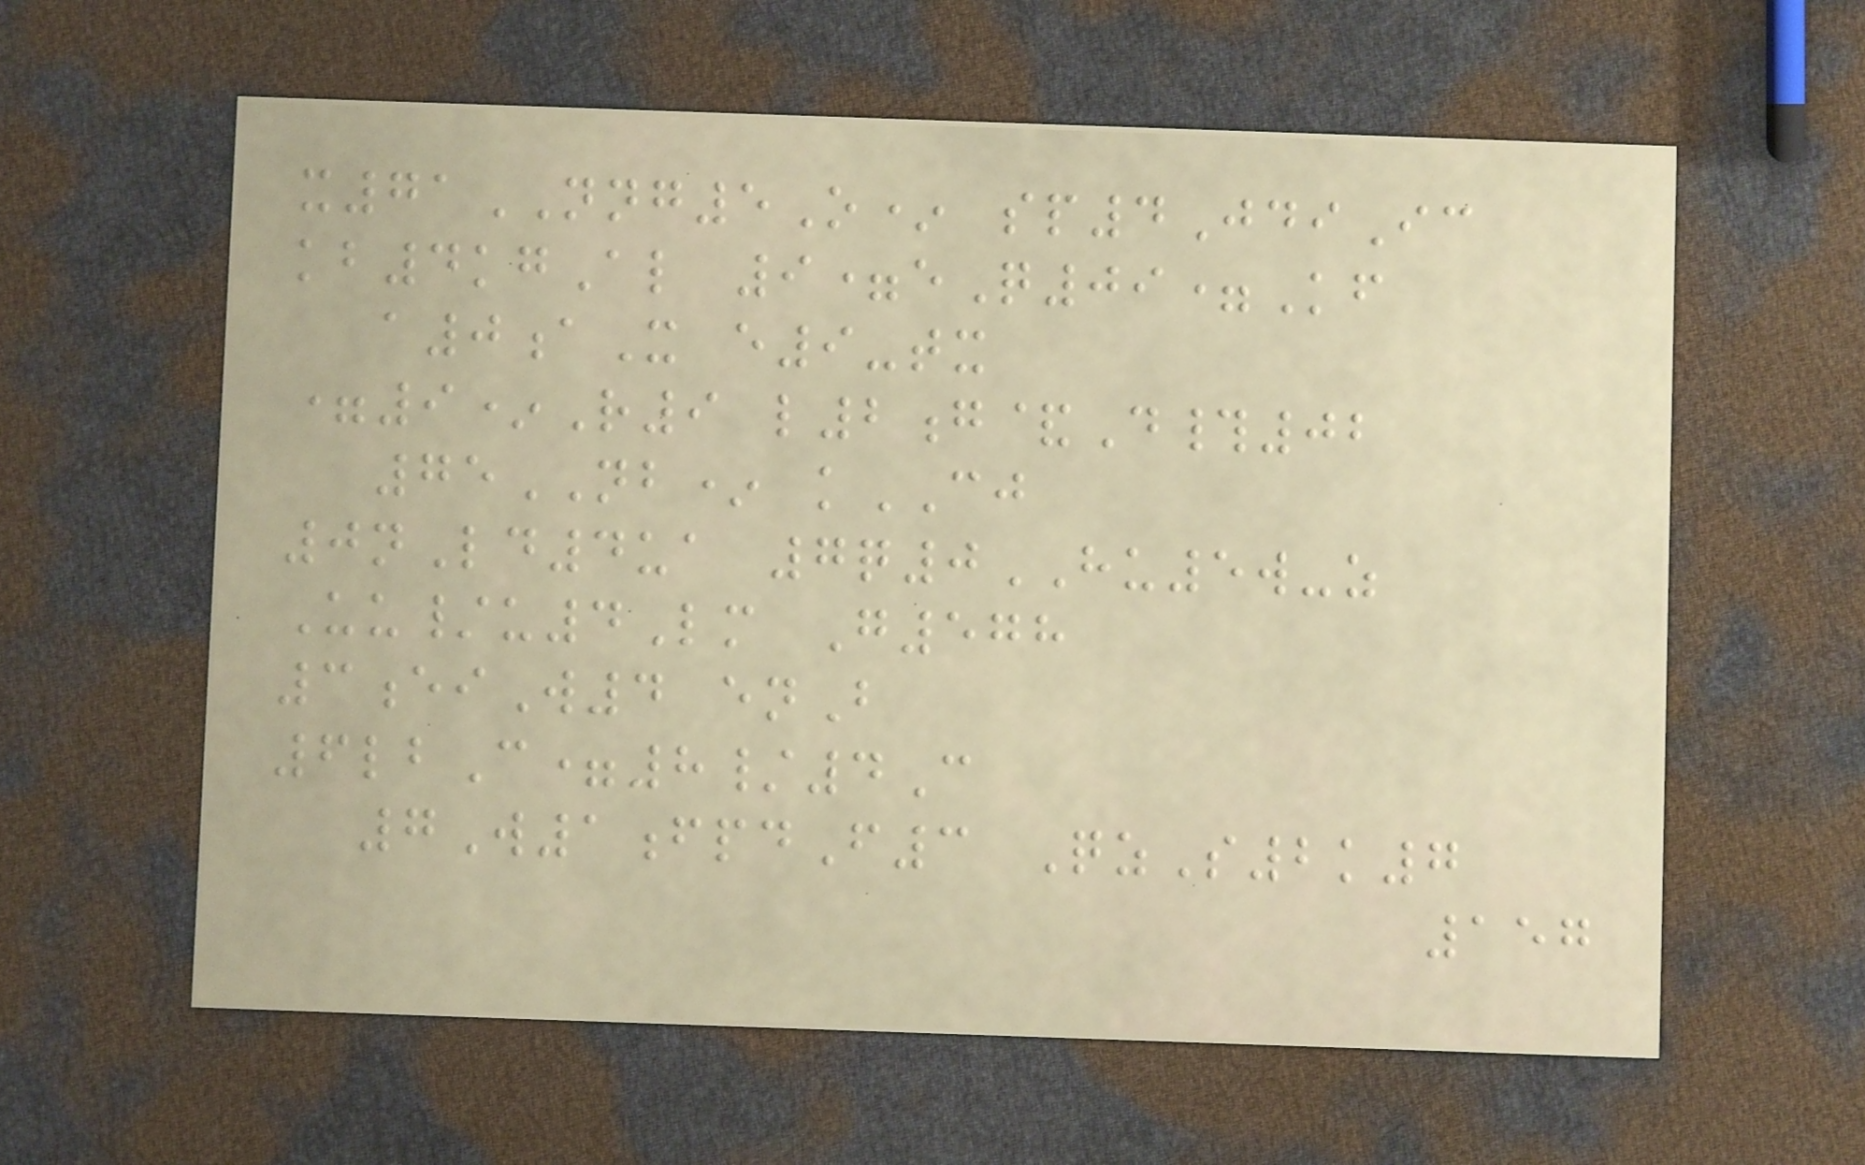x71NNG5O* sp4JdiIc
kb4kgAl 9=eQ09=Kf
a0aX e9-tx
=9*R9 l2g&D#02
75NB* kCJ
0nLd4ua 7q0HU5w-z
Uu/u4Lm G578
3eiW4 enB
6lbC=8/4C
7W1fpdF3 QzS2k7
157
